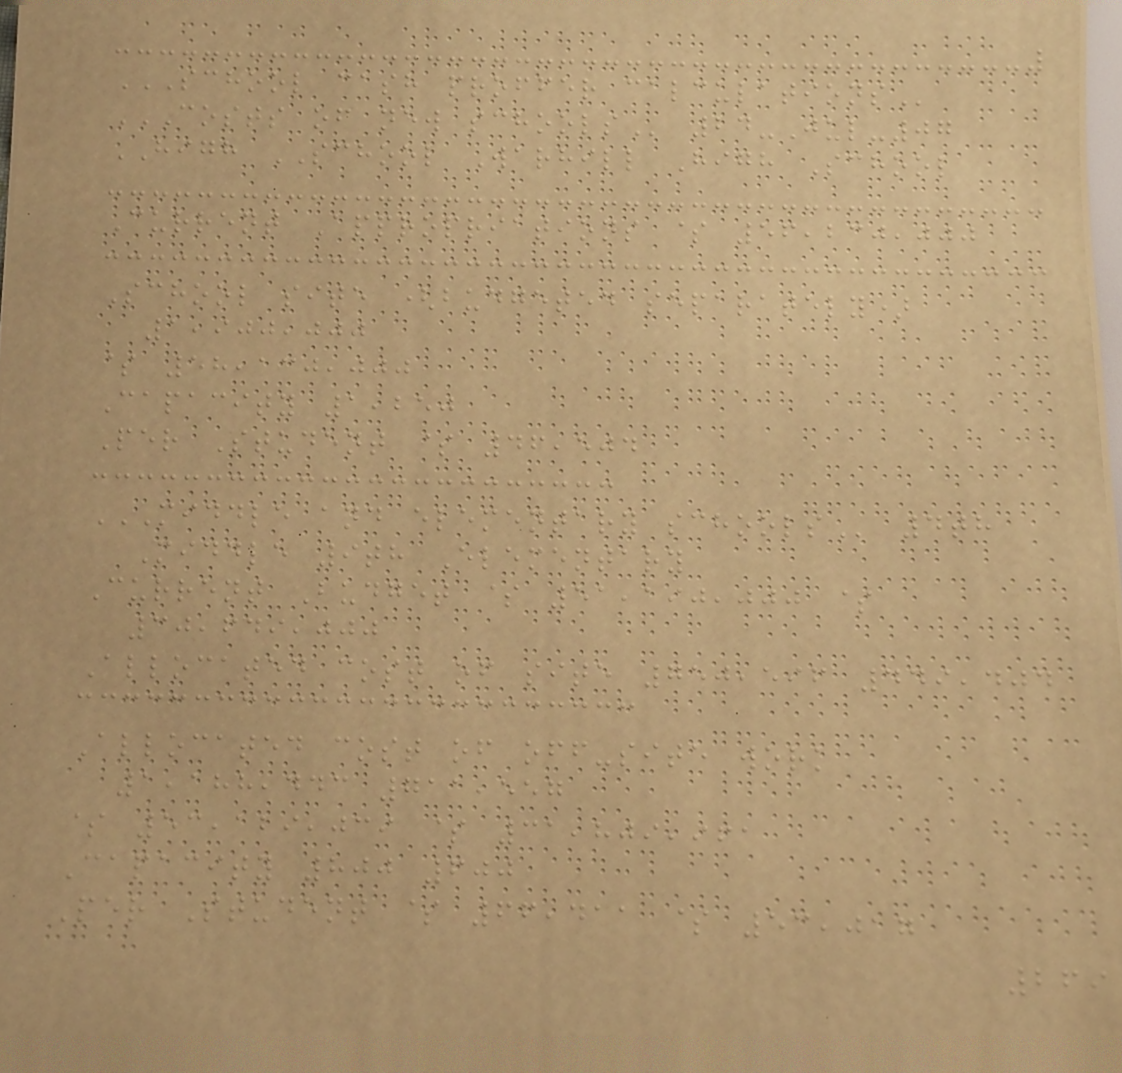SCHOOL CASH PROFFER CALCULATIONS
COSTS OF NEW SCHOOLS 24-Jul-07
HIGH SCHOOL Warhill High School
Current Appropriations $ 56,230,000
School site (budgeted separately)
1,900,000
$ 58,130,000
Capacity 1,250
Per Student $ 46,504
MIDDLE AND ELEMENTARY SCHOOLS 4th
Middle 9th Elementary
Current Budget $ 51,190,000 $
30,649,000
Allocated cost of site 750,596 449,404
Allocated cost of off-site work
1,188,443 711,557
$ 53,129,039 $ 31,809,961
Capacity 800 600
Per Student $ 66,411 $ 53,017
269
